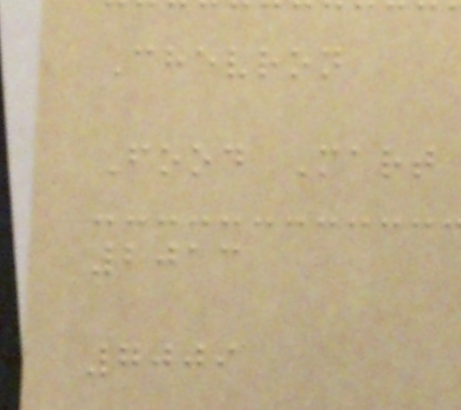Chevron
Food Mart
2013
7009
